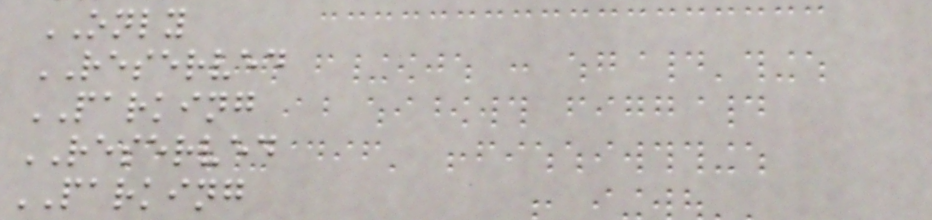ONLY
RESERVED
PARKING
RESERVED
PARKING
